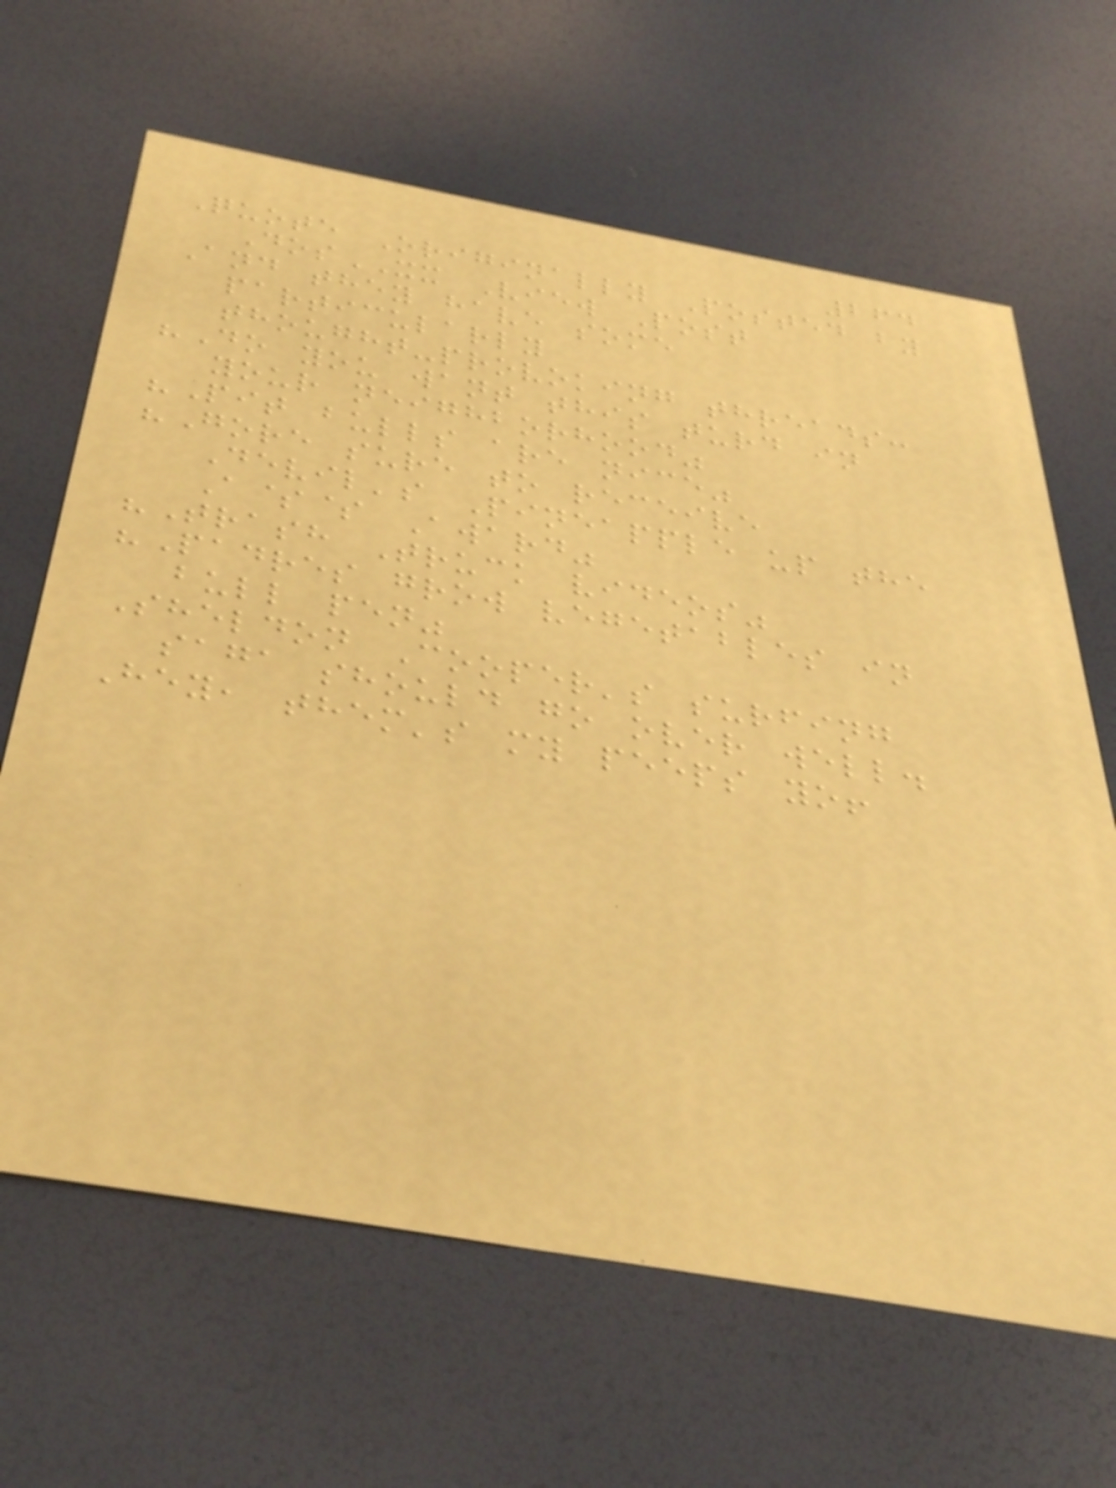264
Quote Originally Posted by
DosXX View Post
And they have some
particularly
thought-provoking threads:
"Do you want this turd in
your neighborhood"
"Pit bulls are nice"
"Gore sure to receive
Devil's Pineapple up the
A$$ Award"
"Trash Truck videos"
"Padres grow vegetables in
bull pen"
Sheldon Cooper's surfing
saga should go over well.
Hey, them's my peeps yo!
